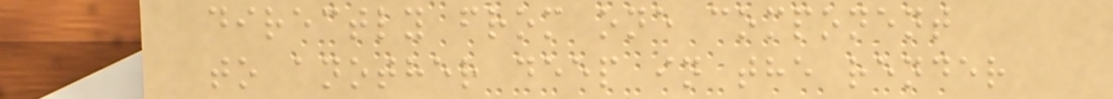directly from one component
to another deep in the render
